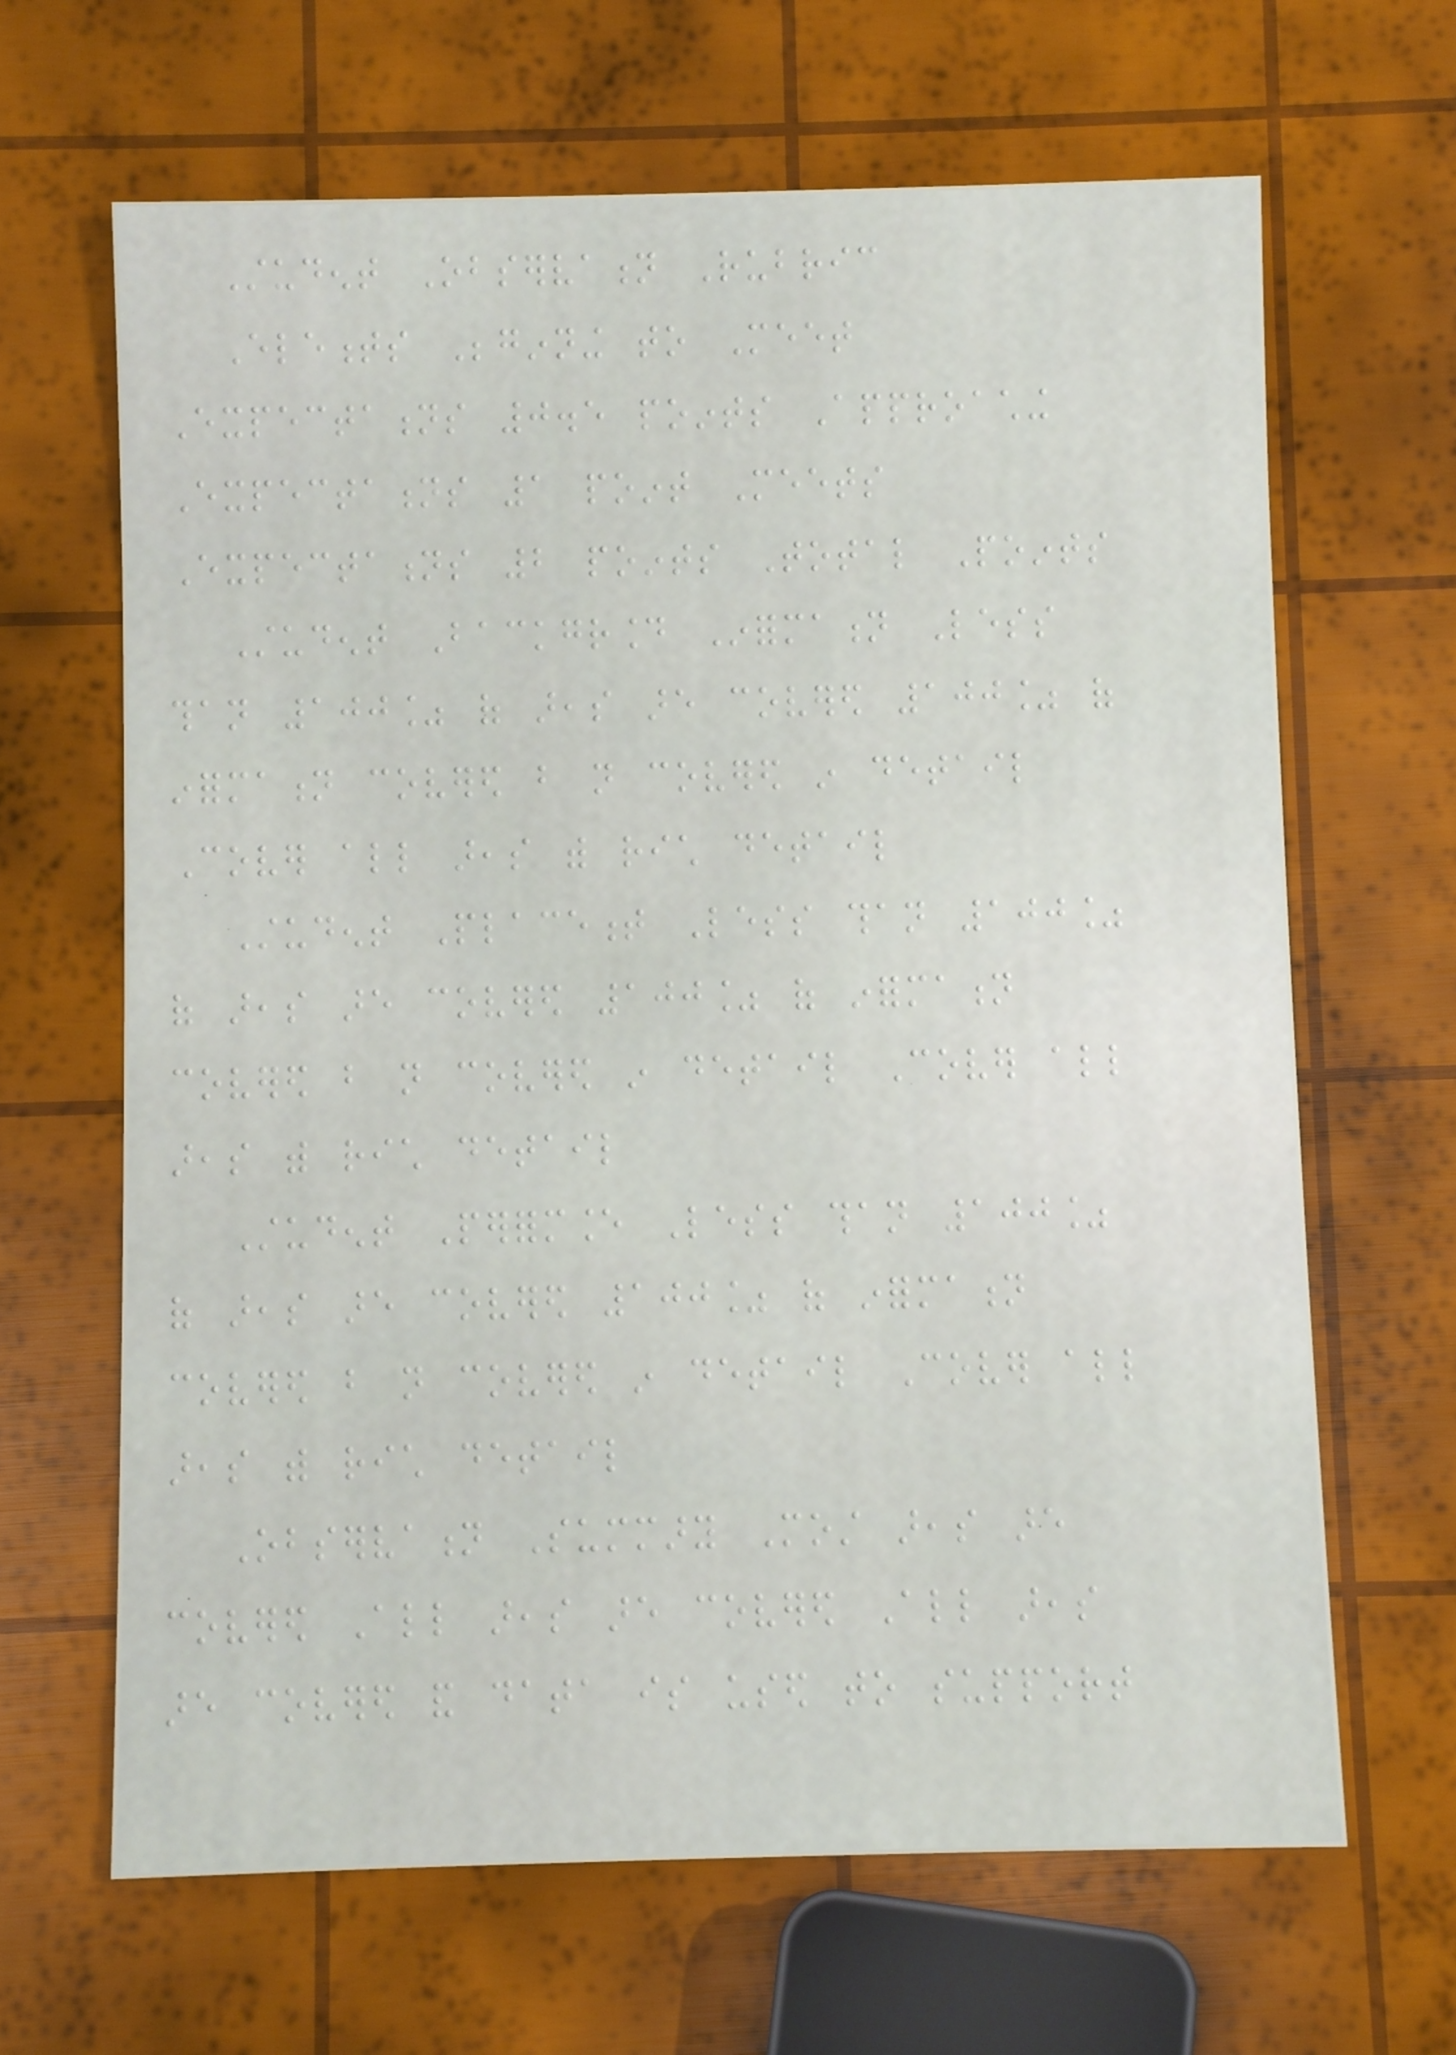Student Observation Rubric
Elements Beginning to Meet
Expectations 0.5 points Approaching
Expectations 1 point Meets
Expectations 2 points Total Points
Student Background Information Less
than 100% of areas are covered 100% of
information covered but not covered in detail
Cover all areas with rich detail
Student Placement Less than 100%
of areas are covered 100% of information
covered but not covered in detail Cover all
areas with rich detail
Student Performance Less than 100%
of areas are covered 100% of information
covered but not covered in detail Cover all
areas with rich detail
Observation Summary Most areas are
covered All areas are covered All areas
are covered and data is used to support
